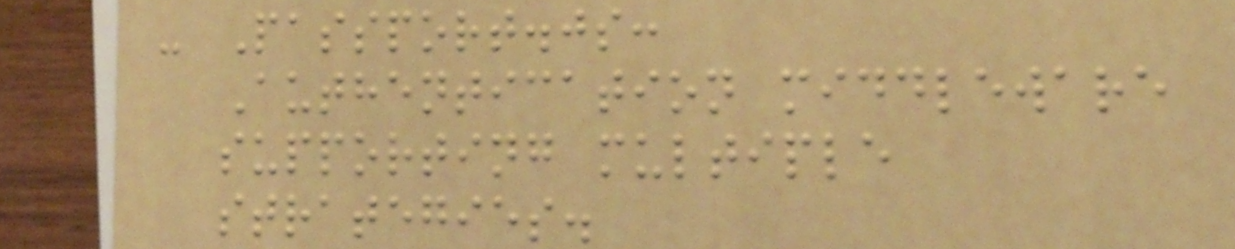- Passport.js:
Authentication middleware
supporting multiple
strategies.
